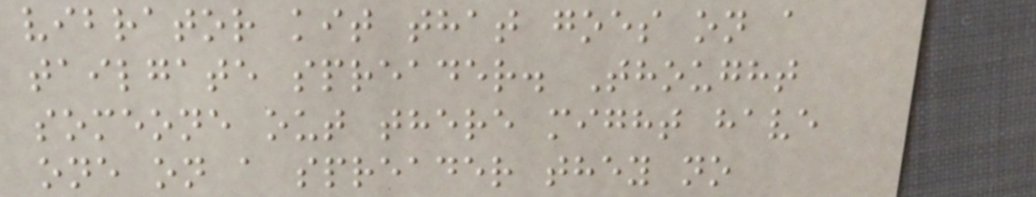vibrator kit that goes on a
tailgate spreader. Thought
someone out there might have
one on a spreader they no
